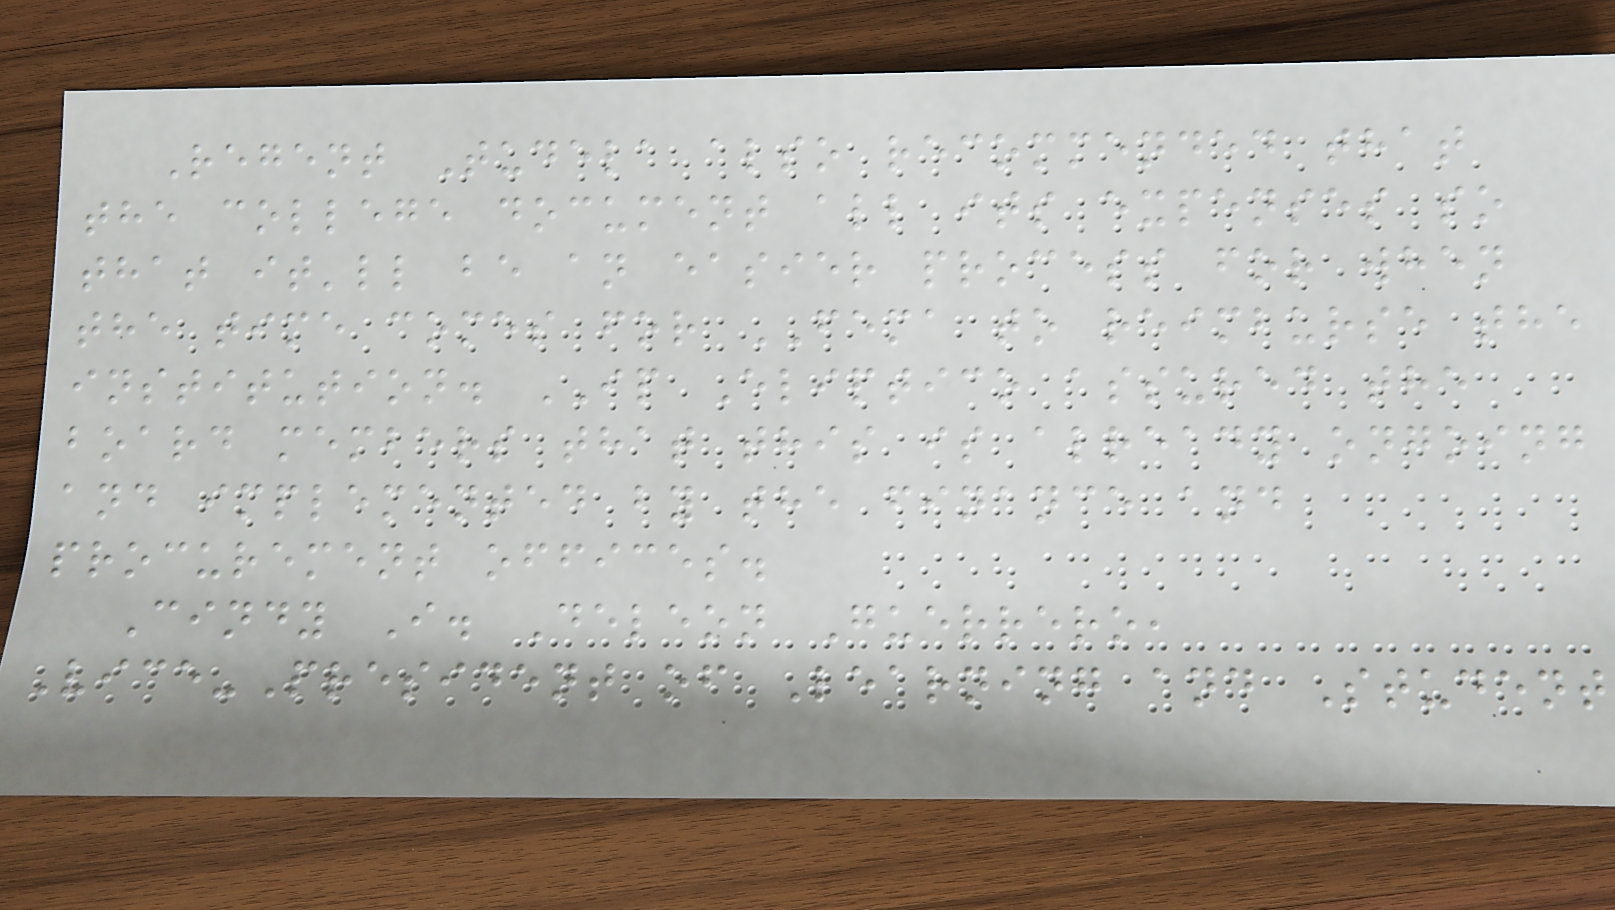Regent Tudela also recommended that
the college document all its expenses so
that it'll be an easier process for when
the time comes for FEMA to reimburse the
institution. IP Eliptico assured the
board members that this is already ongoing
and implemented by the finance and
procurement offices.
Cindy I. Deleon Guerrero,
Vice-President of Learning and Student
